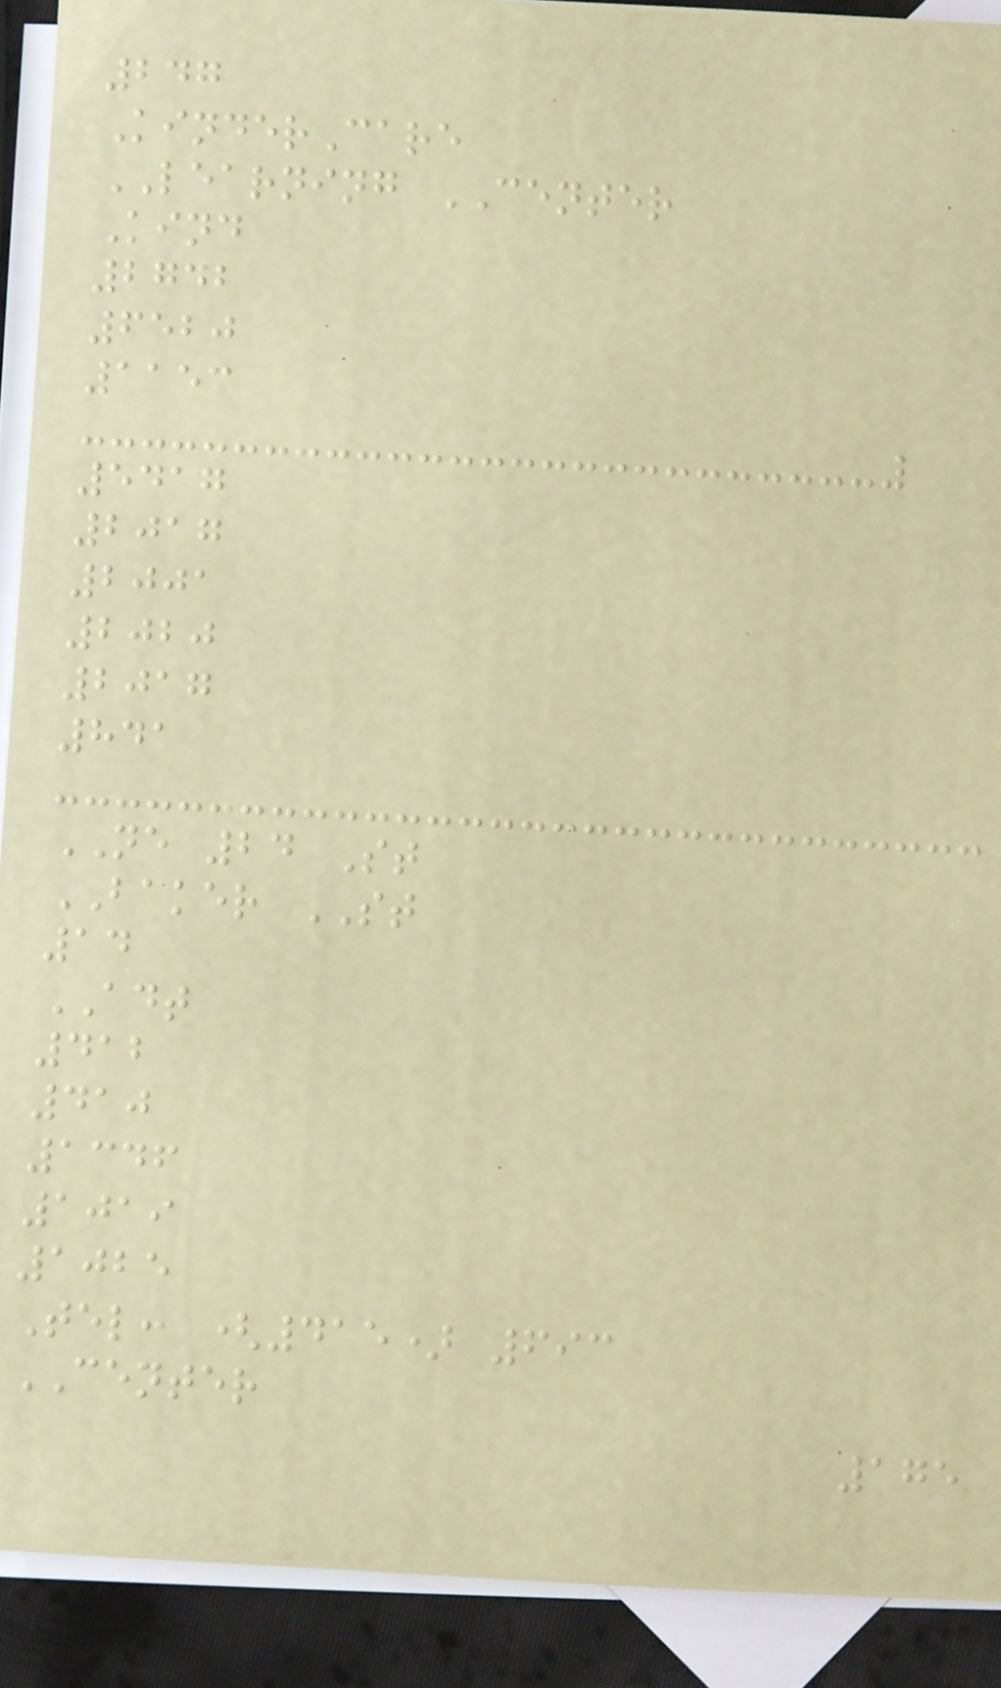247
KinderCare
LEARNING CENTER
Kind
2742
6520
1153
5417
2017
2001
2020
2017
841
NE 24 St
BAKER ST
14
ADT
412
410
1346
1019
1025
Tel: (415) 693
CENTER
175
